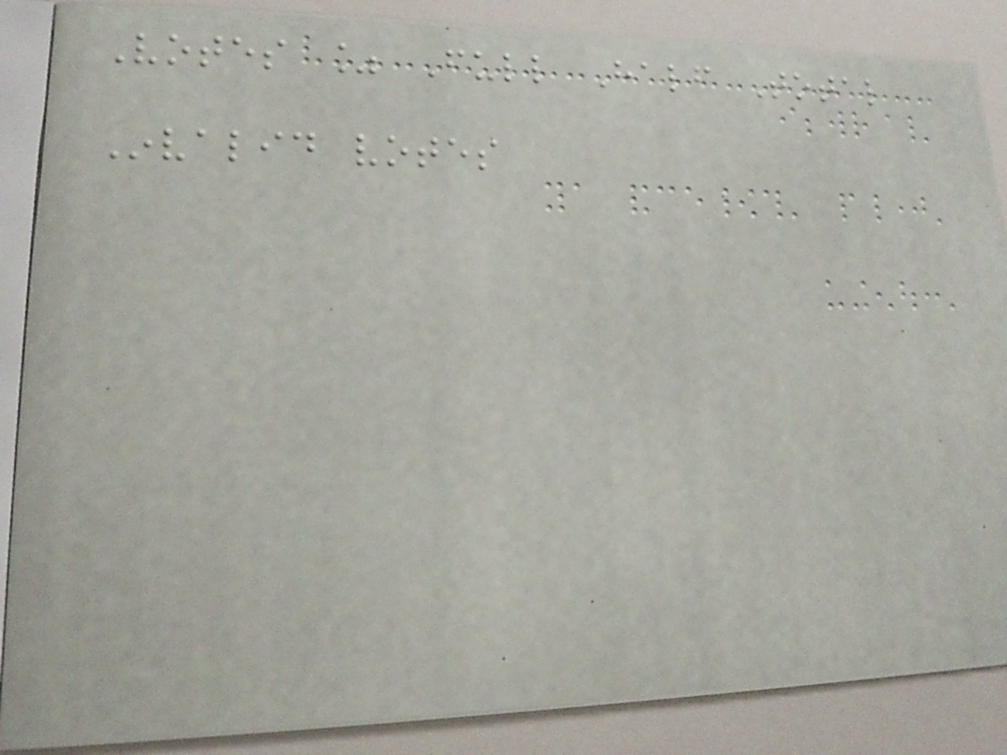Votes % Full Half Total
Invalid votes
